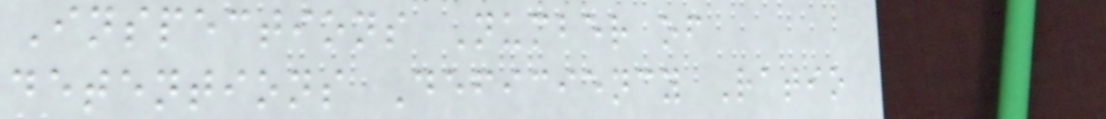Inspections Number of
detentions Deficiency Ratio
